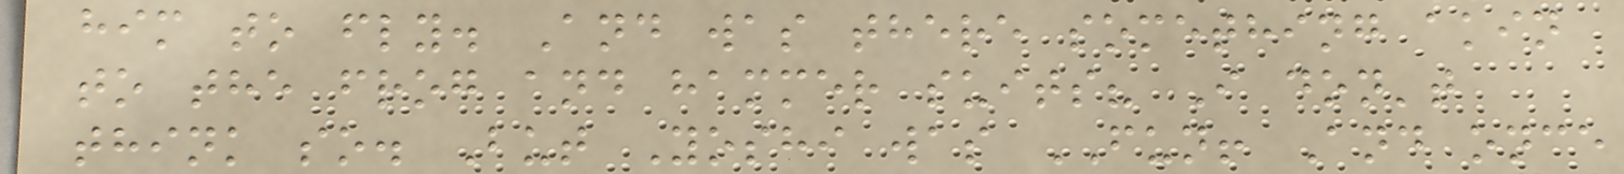him to fly. And was there something akin
to the frog and hammer suits? I don't
think so. But Yoshi was FUN! And once
